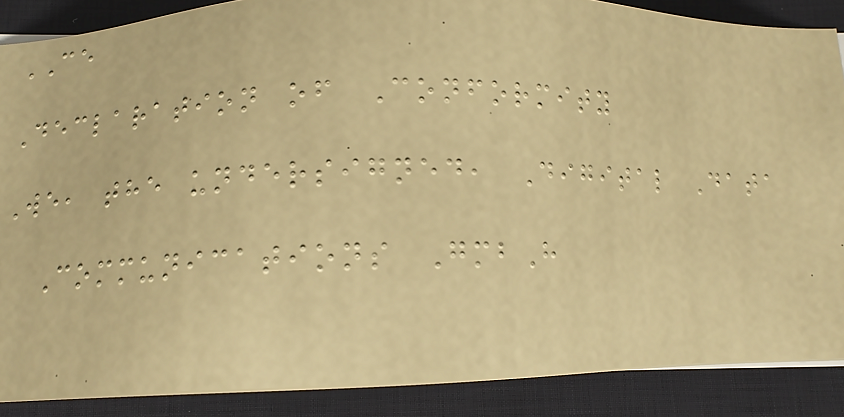CE
Declaration of Conformity
We, the undersigned, Digital Data
Communications GmbH
